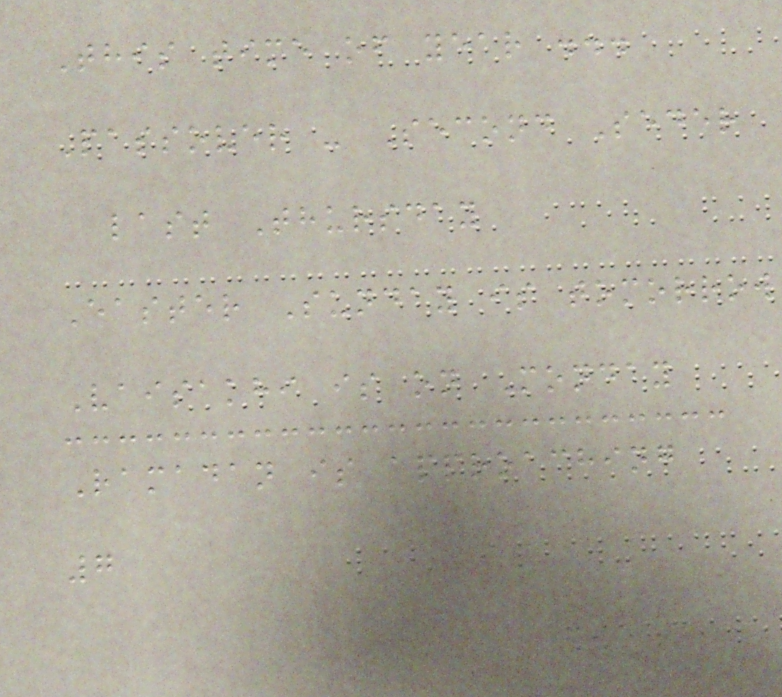This time of year ...
Passover - Second Seder
last Thursday
Easter Sunday is tomorrow
Vaisakhi is on Monday
Ramadan is approaching
7
